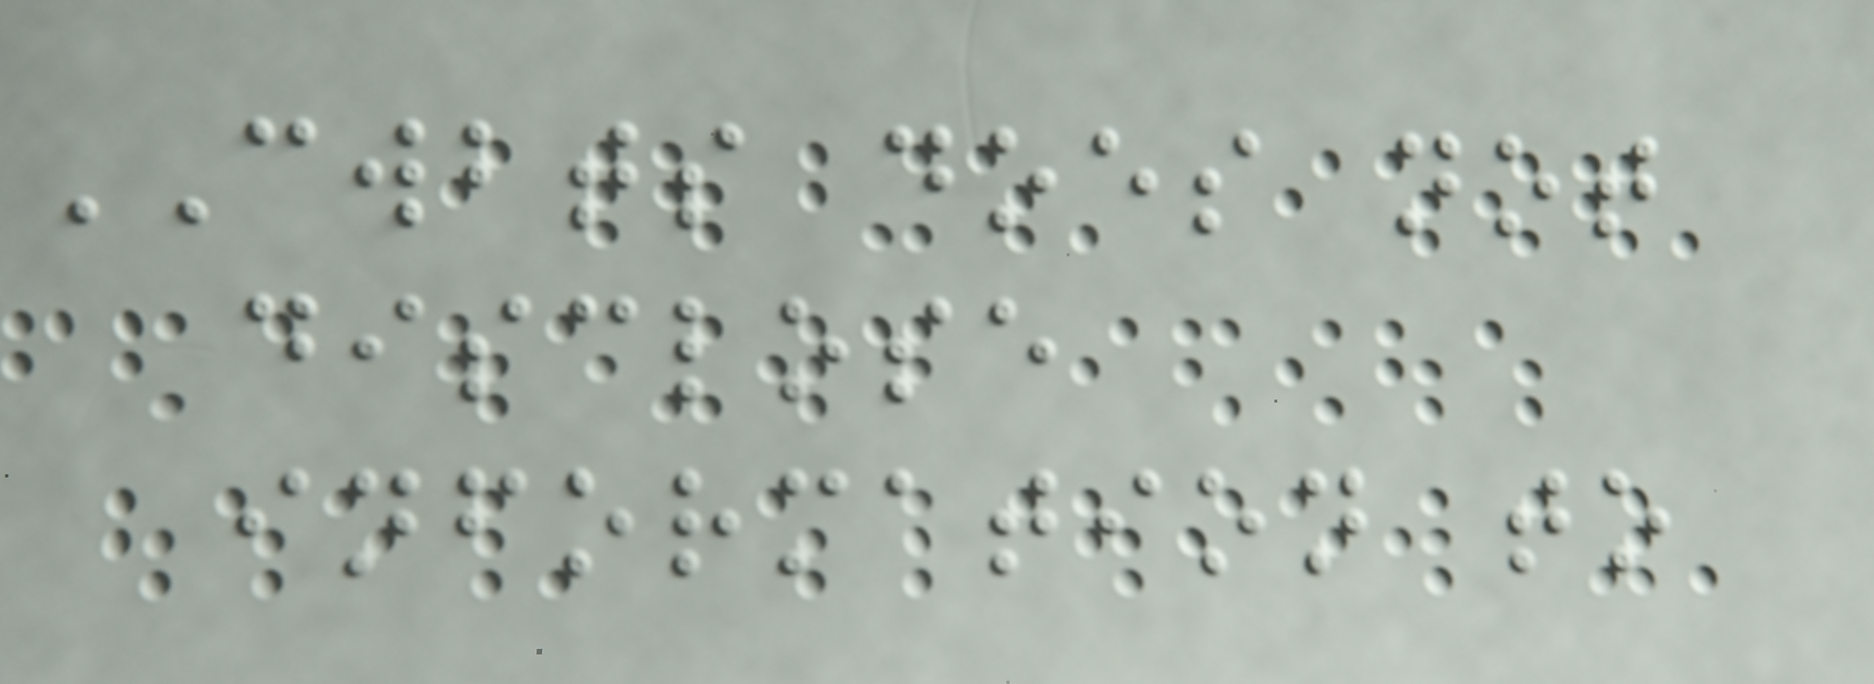CWBTS does not
disclose
information to
